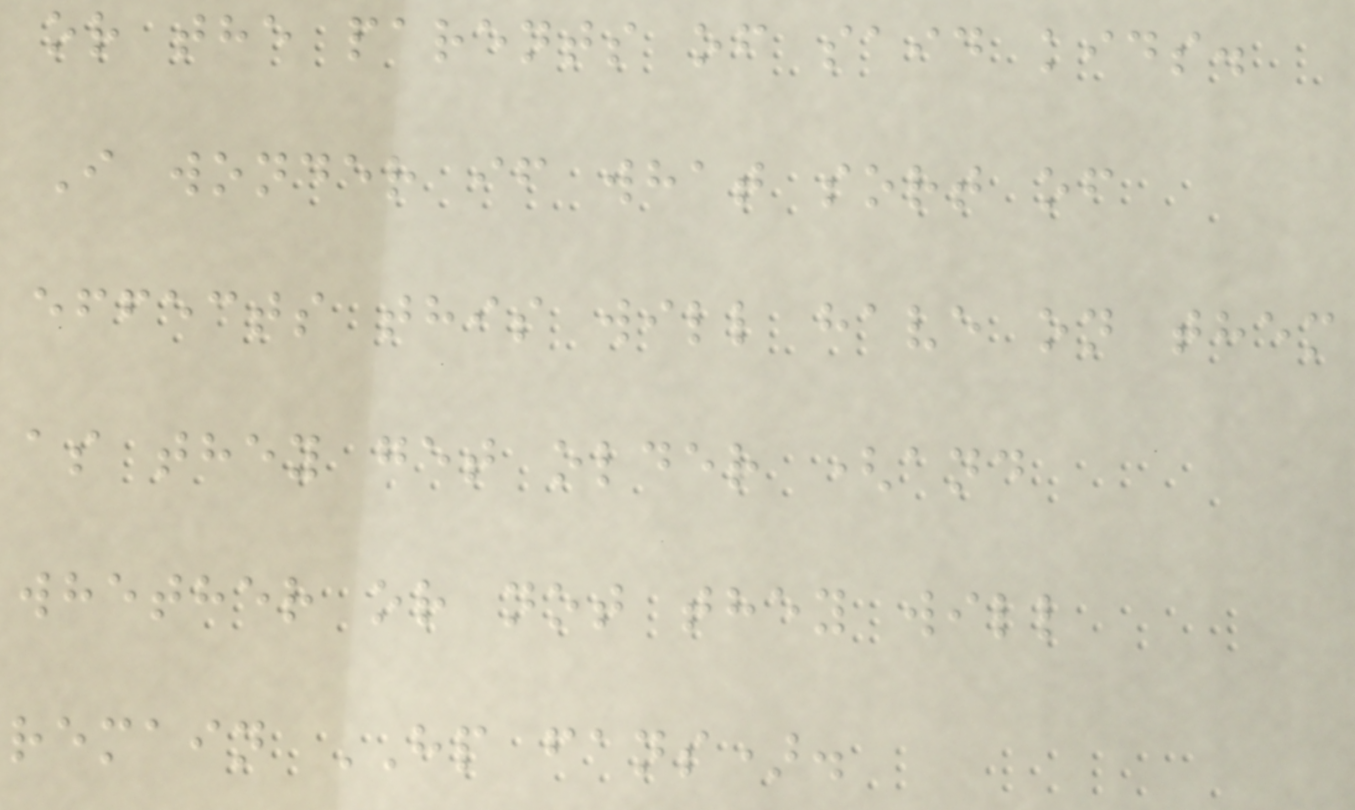or the parents of said kids.
I wonder if what sort of
effects this will have on them
as they get older (and
whether or not they will
remain HP fans).
